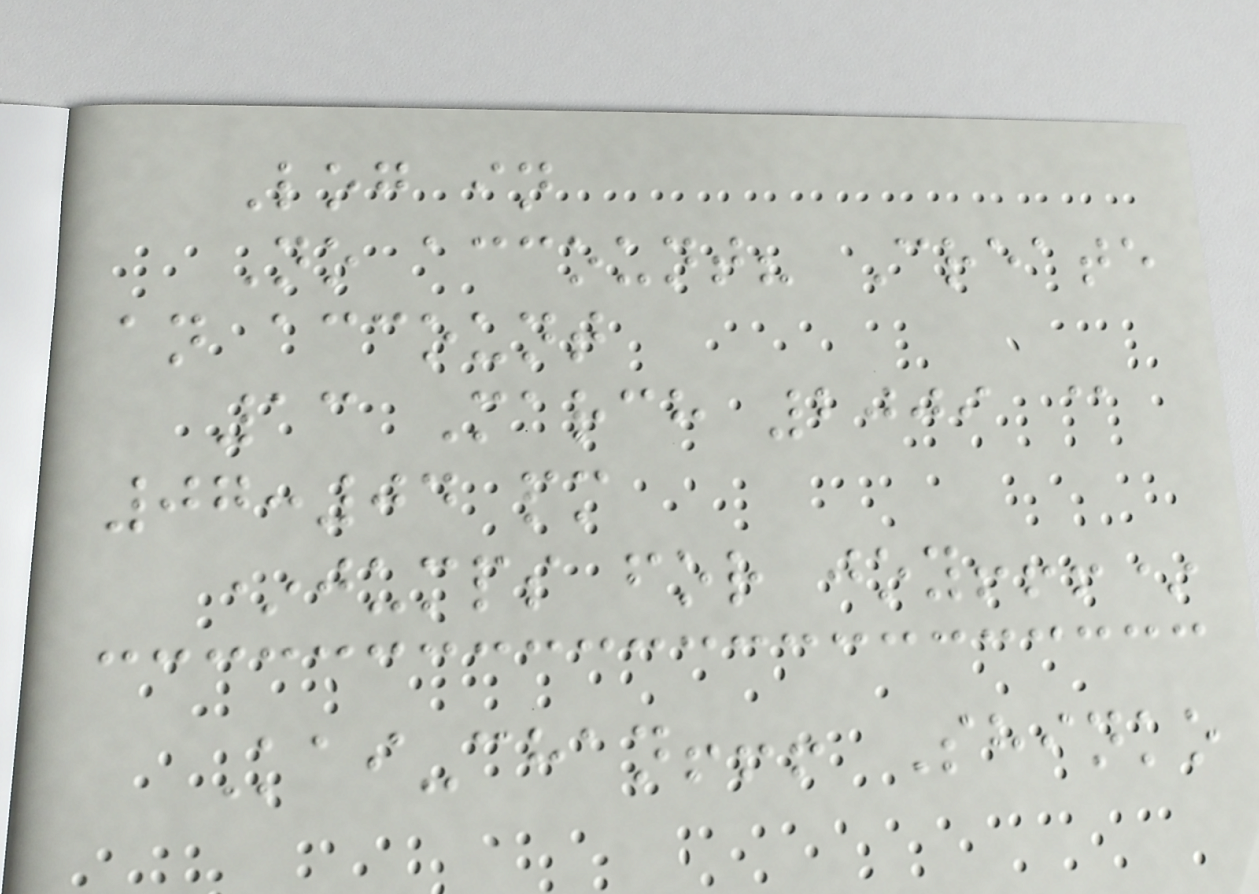Log in
No account? Create
an account
13 March 2009 @
07:04 pm
*jumps for joy!!!*
Kai-chan!!! Shinko
